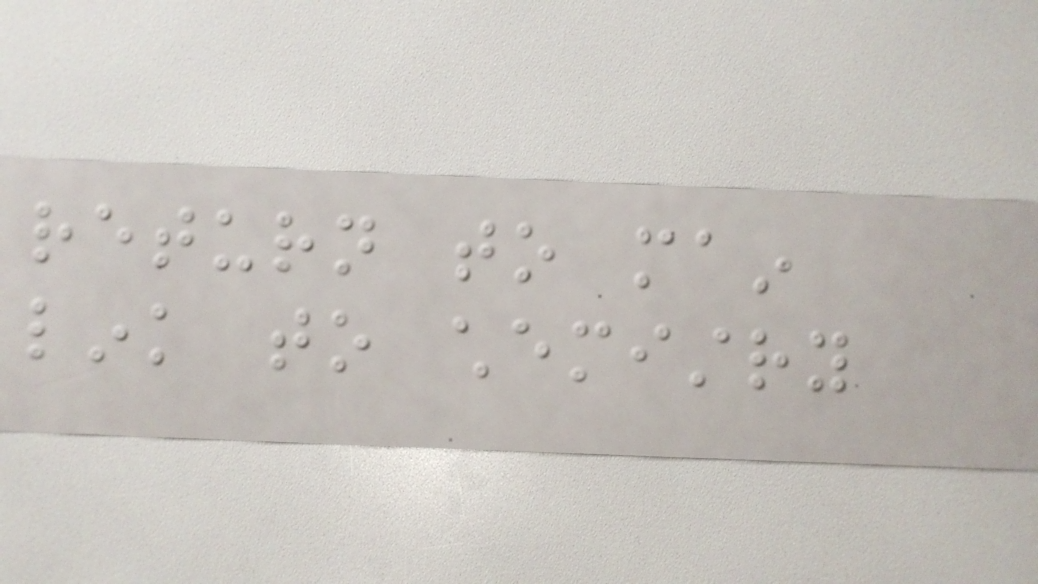return to main
link to chemistry
